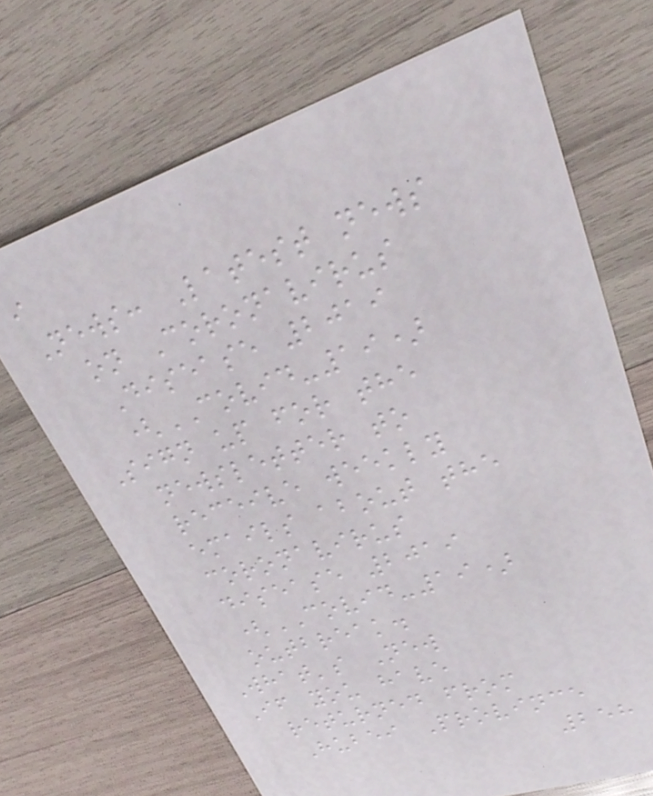i
News: Latest news
on Coronavirus
Disease 2019
(COVID-19)
Sign up for the
newsletter to
receive weekly
emails about the
coronavirus
disease 2019
(COVID-19)
outbreak.
What's New
If you have
returned from
Hubei Province
258
